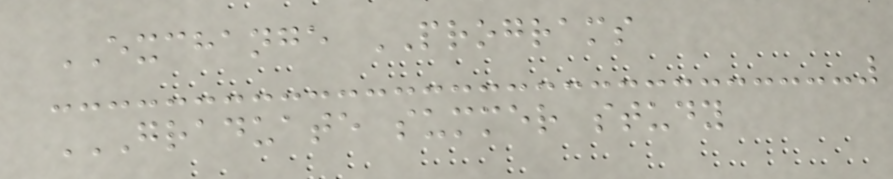EXCHANGE PROGRAMS
GRADUATE SUMMER STUDY
